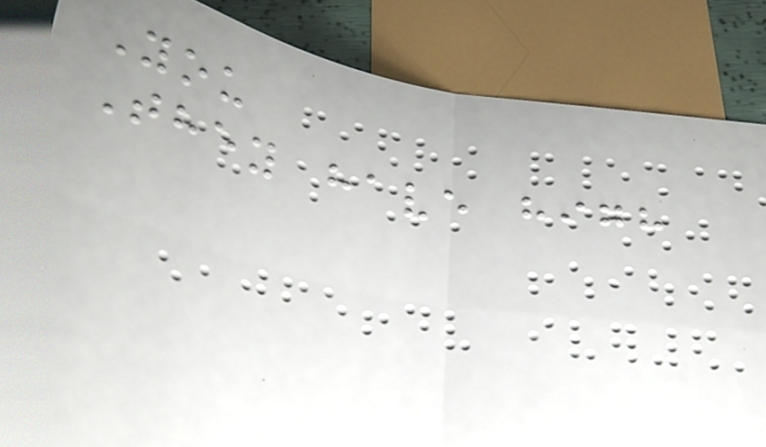You
They have high
